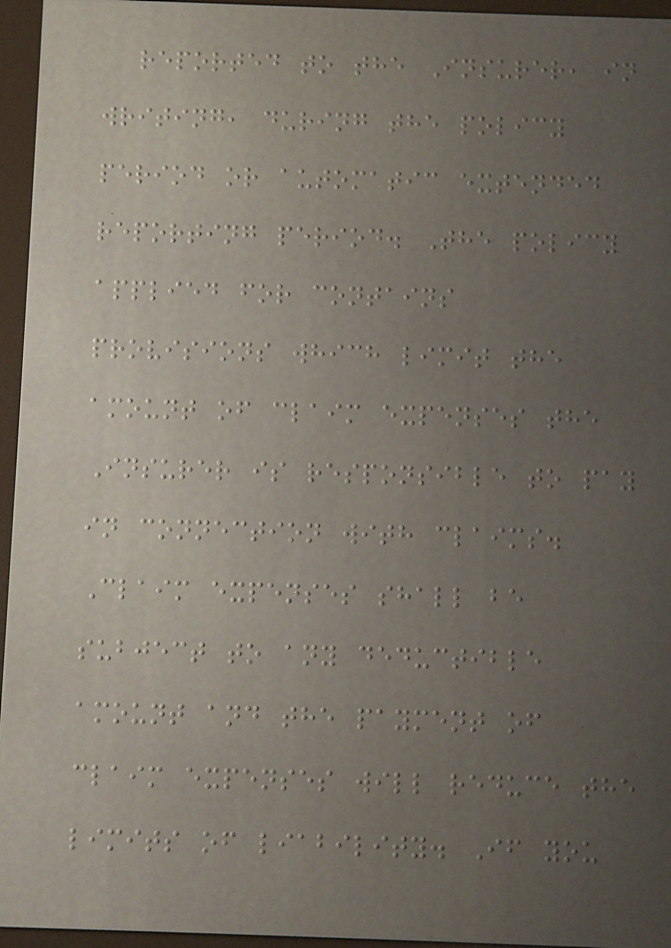reported to the Insurer, in
writing, during the policy
period or automatic extended
reporting period. The policy
applied for contains
provisions which limit the
amount of claim expenses the
Insurer is responsible to pay
in connection with claims.
Claim expenses shall be
subject to any deductible
amount and the payment of
claim expenses will reduce the
limits of liability. If you
